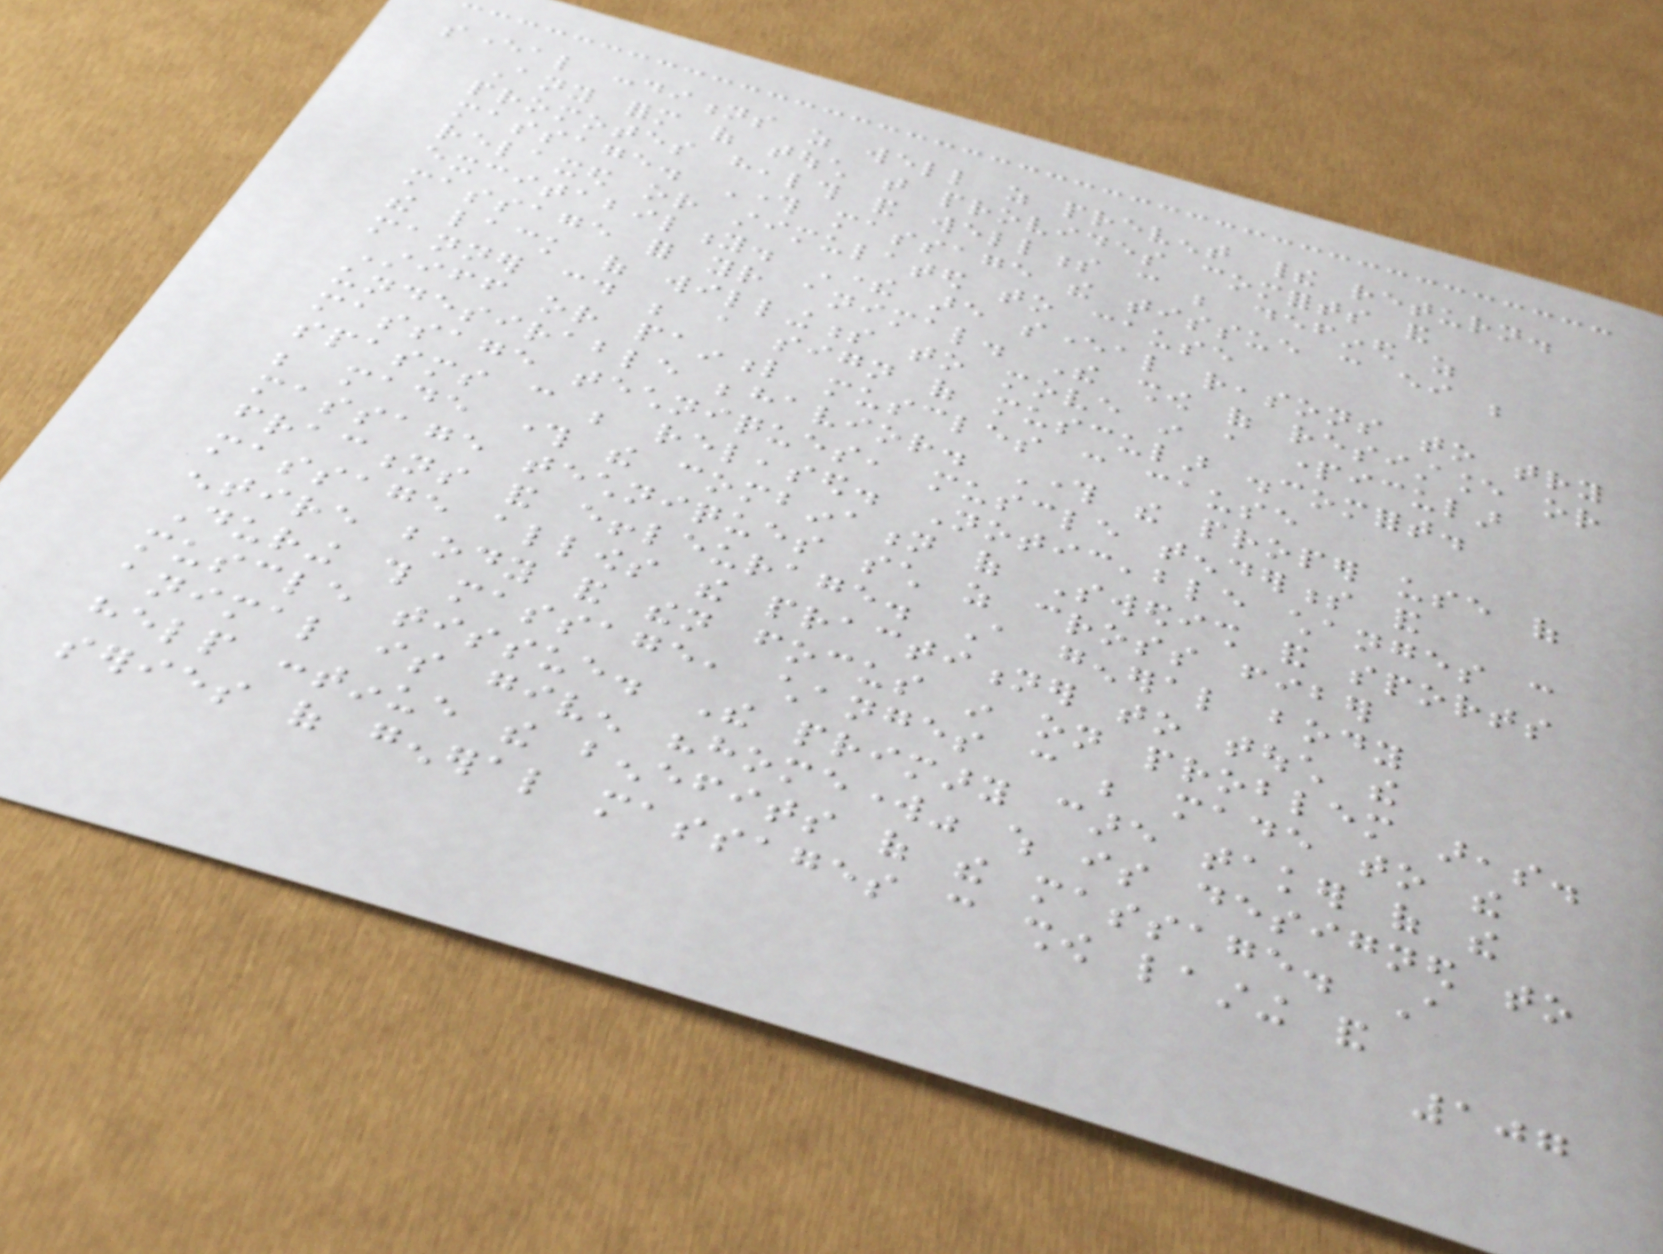several conditions as well as prevent their return.
Any form of touch that provides comforts and
promotes health and wellness can be defined as
massage. Through massage the tissue can either be
relaxed or stimulated to cause
excitability. There are several reasons to try
massage for your animal. The show of resistance or
the lack of willingness to move in a particular
manner could be a sign of muscular discomfort.
Stiff or painful muscles can cause
undesirable behavior. Through the proper use of
massage techniques, muscle tenderness and
spasms can be released. Noticeable changes can
be made through the combination of Swedish and sports
massage techniques such as cross fiber
fractions and effleurage. A general body
massage allows the practitioner to touch the
entire body and then focus in on problem areas.
During this massage, changes can be made to the
muscle tissue. The primary care taker of the
animal is given "homework" which is designed to
help continue the benefits of the massage. A
series of general massages can show lasting and
107
